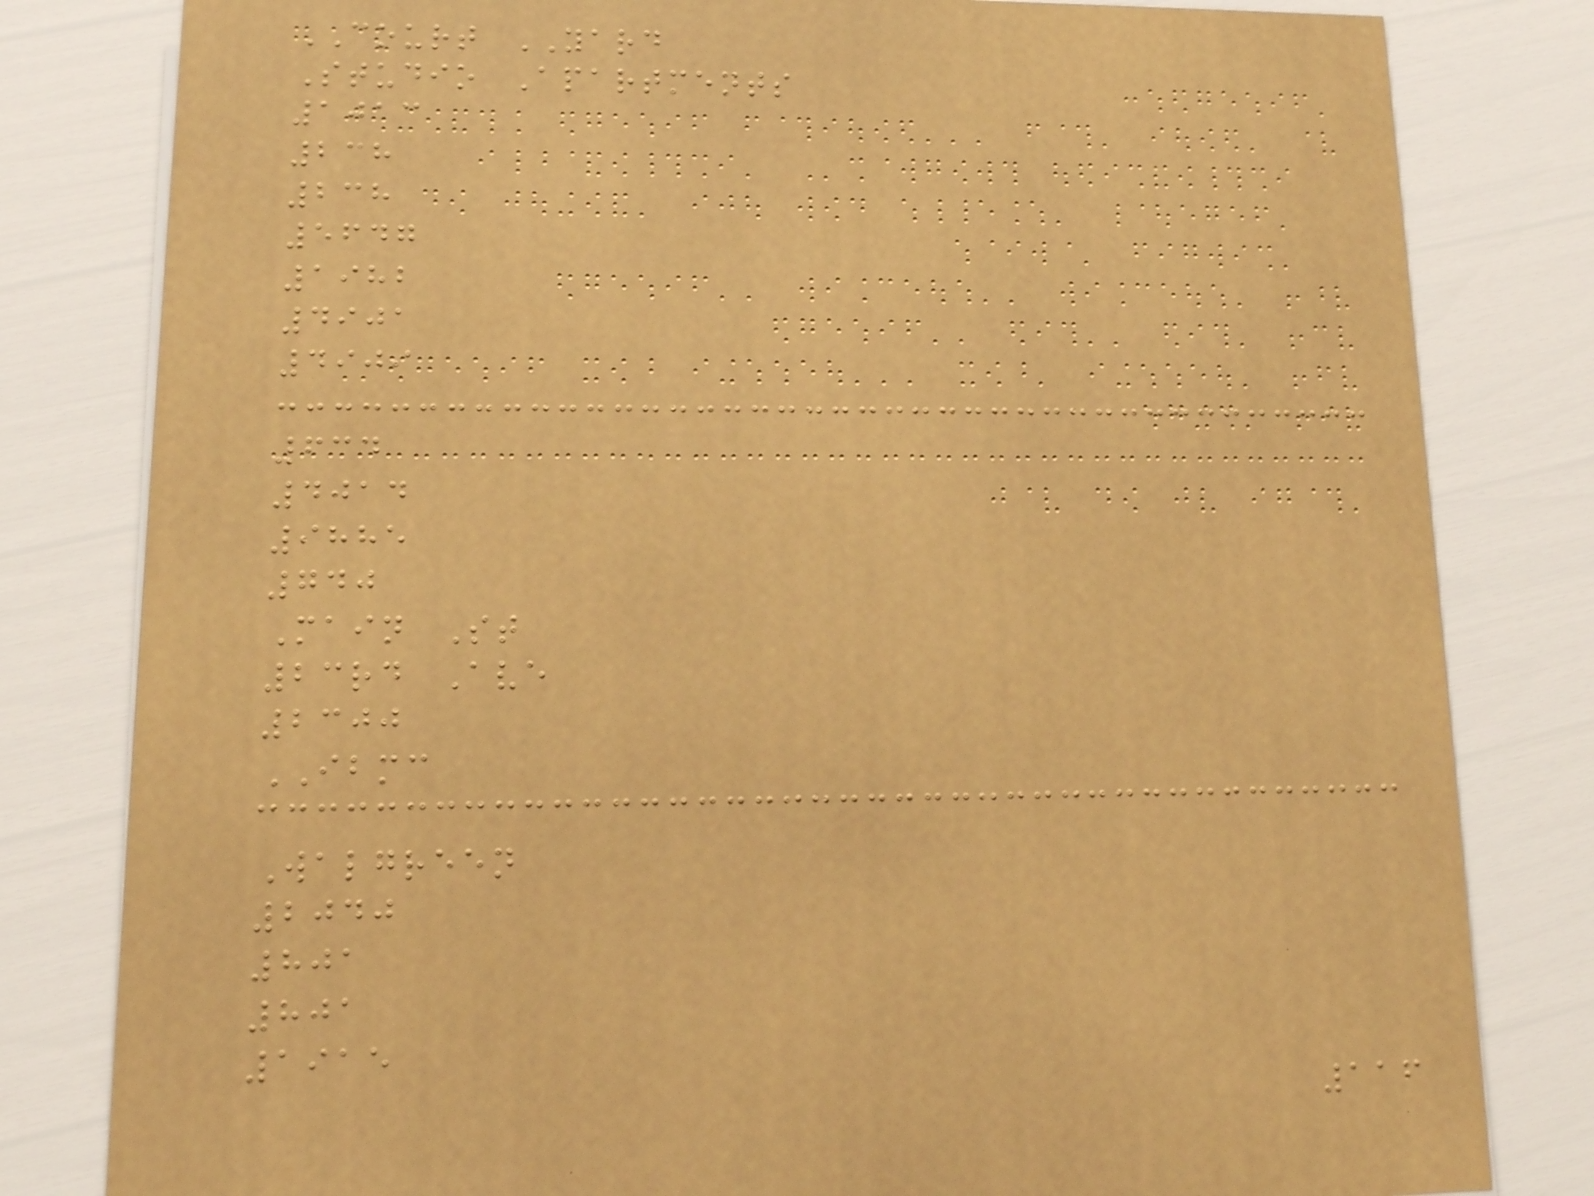COURT YARD
Studio Apartments
1013
238
238
5647
1982
4901
4909
634
4014
9885
740
Main St
23rd Ave
2300
IBMC
Walgreen
2040
801
801
1915
116
